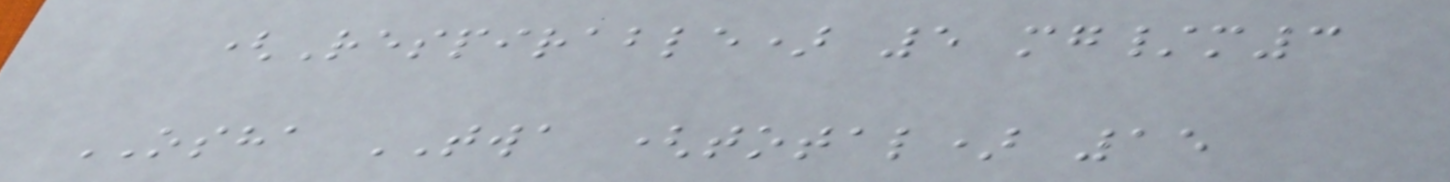(Respirable) 5 mg/m3
OSHA TWA (total) 15
